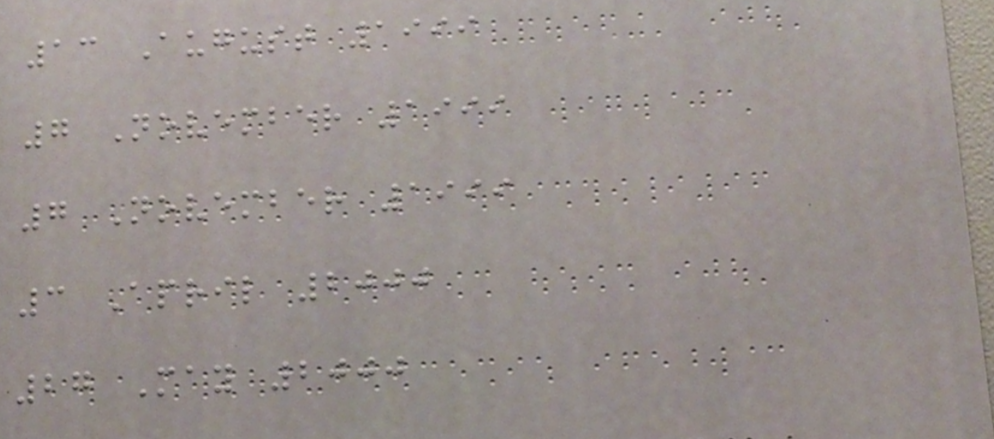13 August 1999
7 November 1999
7 November 1999
3 April 2000
27 May 2000
